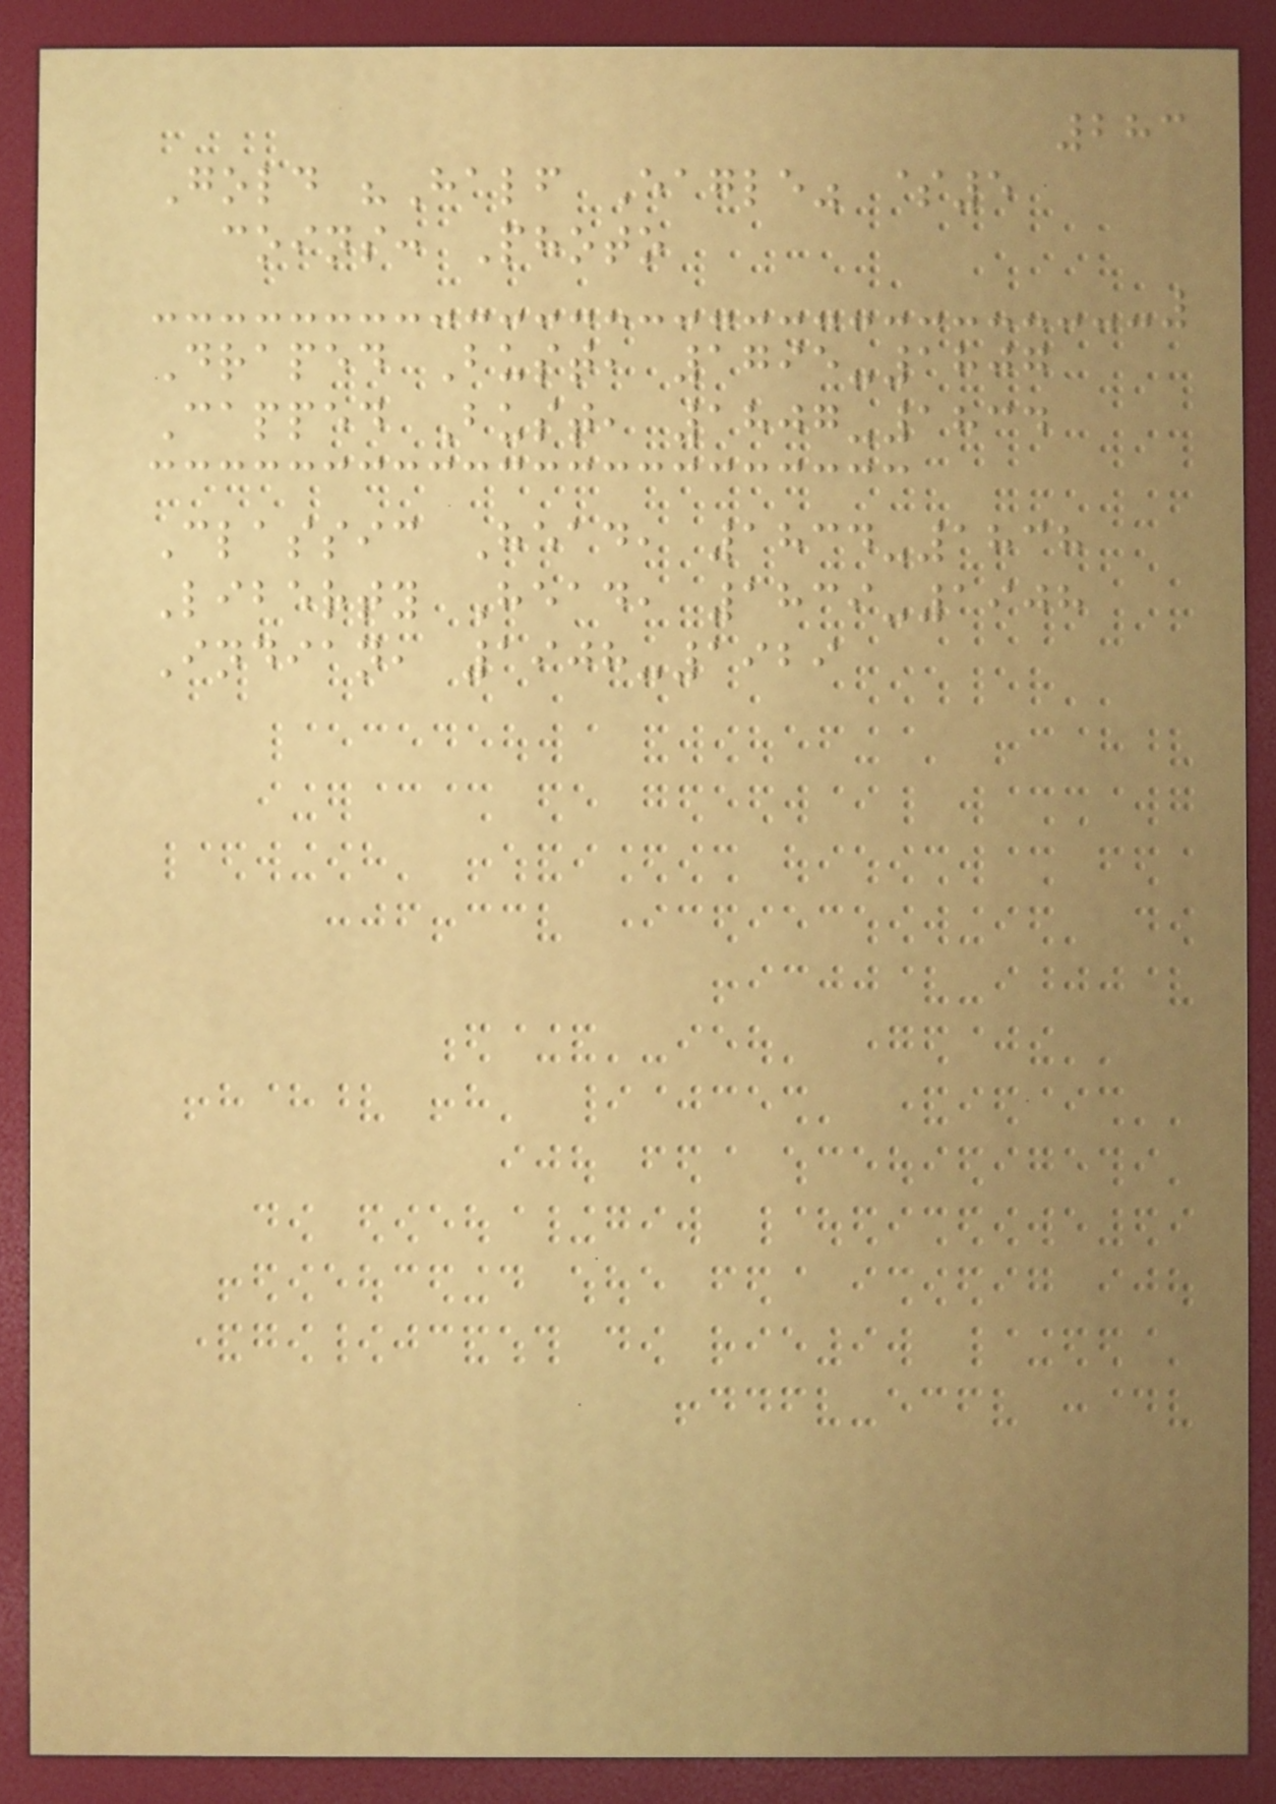283
Gold "Half Eagle" $5
coins: Photo
Draped Bust, 1795-1807
Capped Bust, 1807-1834
Classic Head, 1834-1838
Liberty Head, 1839-1908
Indian, 1908-1929
